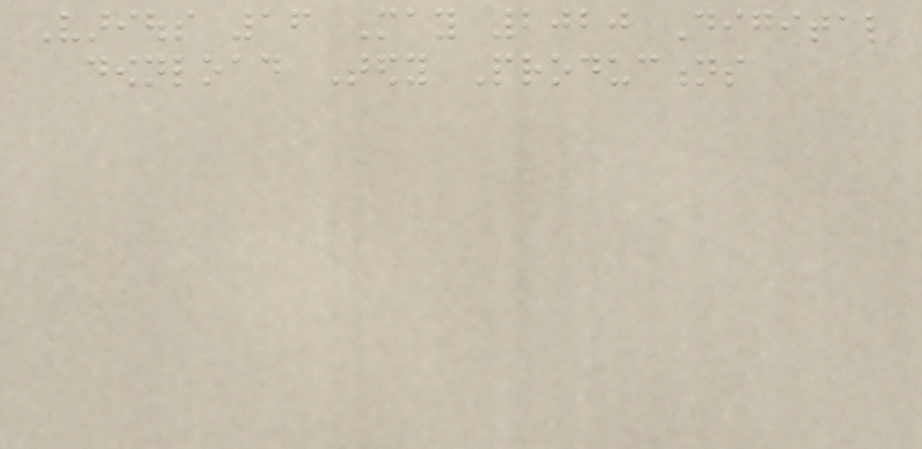Various 16 May 2020 Digital
download Tedy Productions
